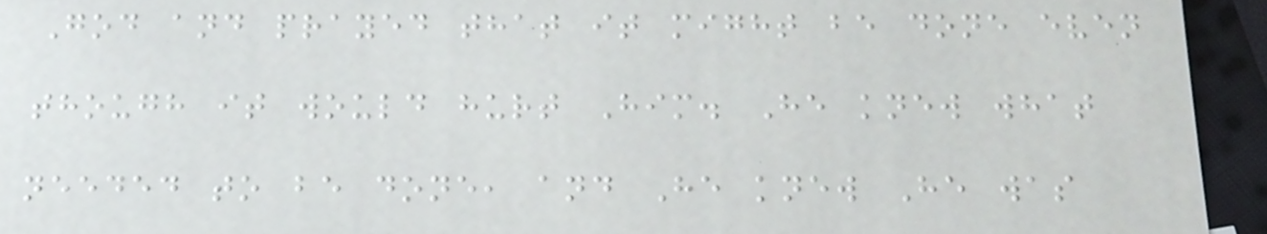God and prayed that it might be done even
though it would hurt Him. He knew what
needed to be done, and He knew He was
